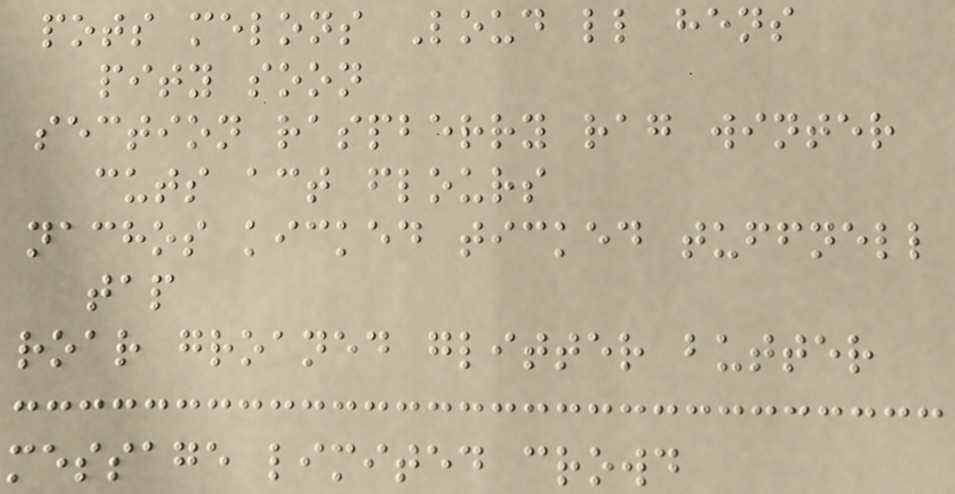pots melons Loud ll hens
pity soon
section raspberry rag winter
cuts act flours
nachos kicked ticked tuffnell
tap
roar groaned glitter butter
message limited crowd
